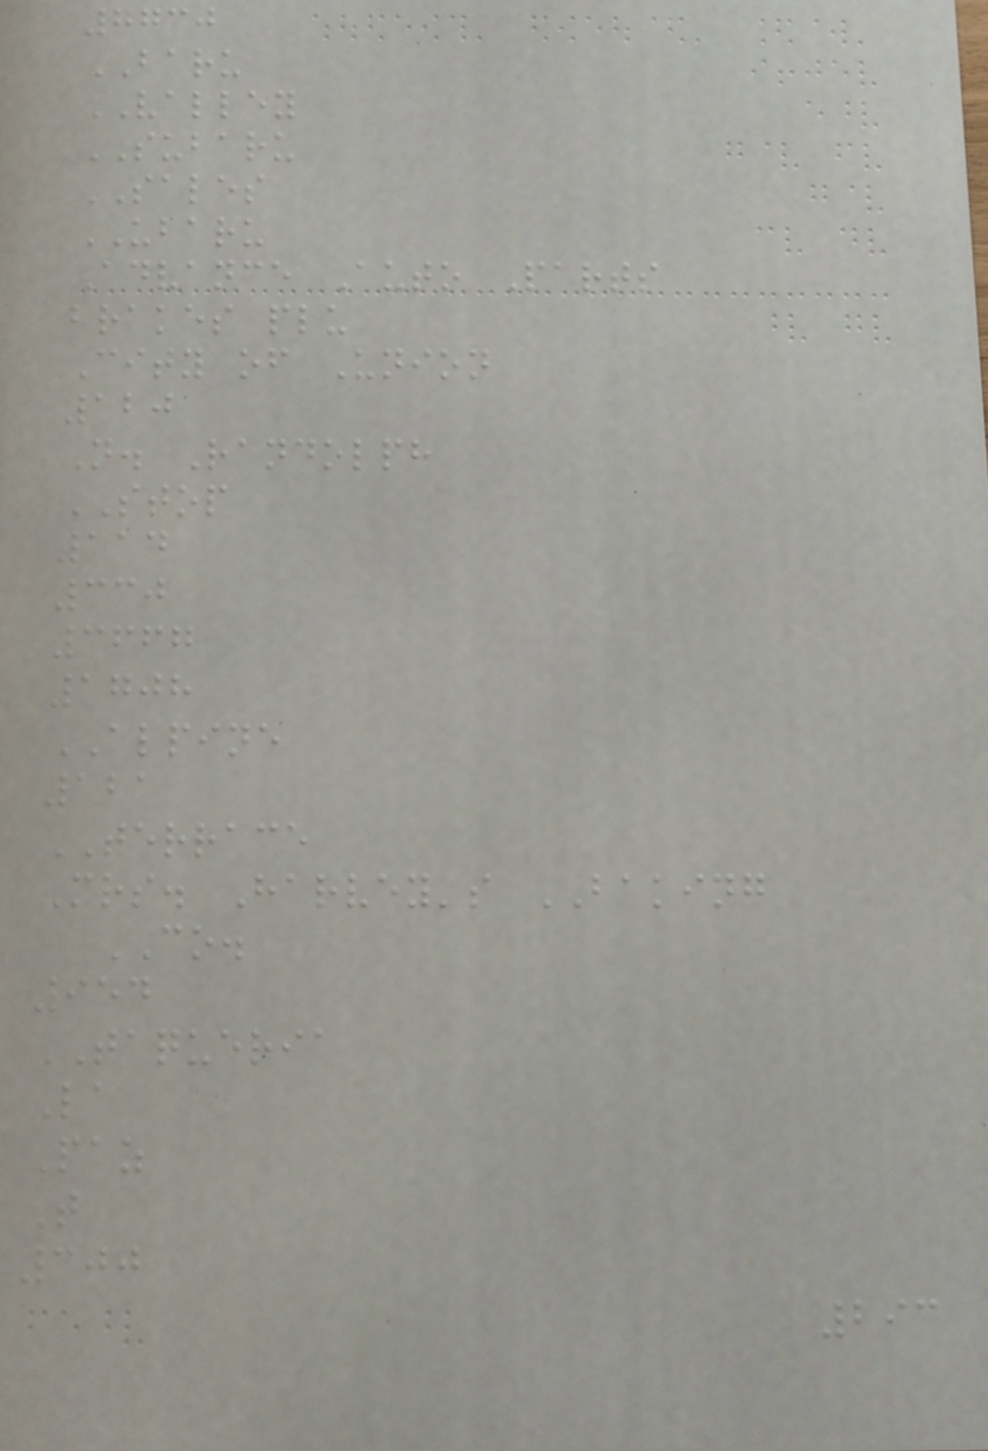7730
BARU
VALLEY
SUBARU
SALES
UBARU
Advance Auto Parts
brakes plu
City of Union
120
N. Randolph
STOP
114
330
3667
1708
ALPINE
121
TERRACE
Mrs. Harvey's BAKING
CO.
954
TAQUERIA
La
Paz
T
300
293
